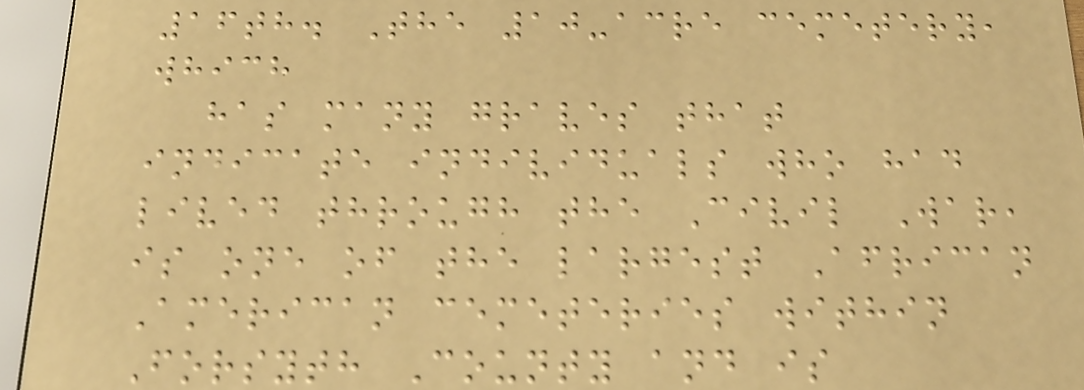16th. The 10-acre cemetery,
which
has many graves that
indicate individuals who had
lived through the Civil War,
is one of the largest African
American cemeteries within
Forsyth County and is
